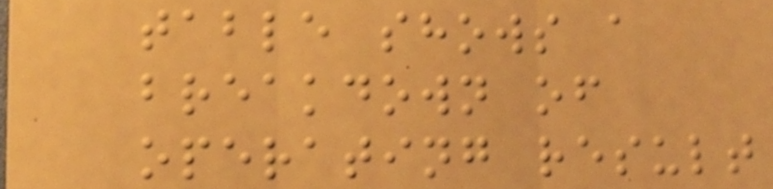table shows a
breakdown of
operating result
